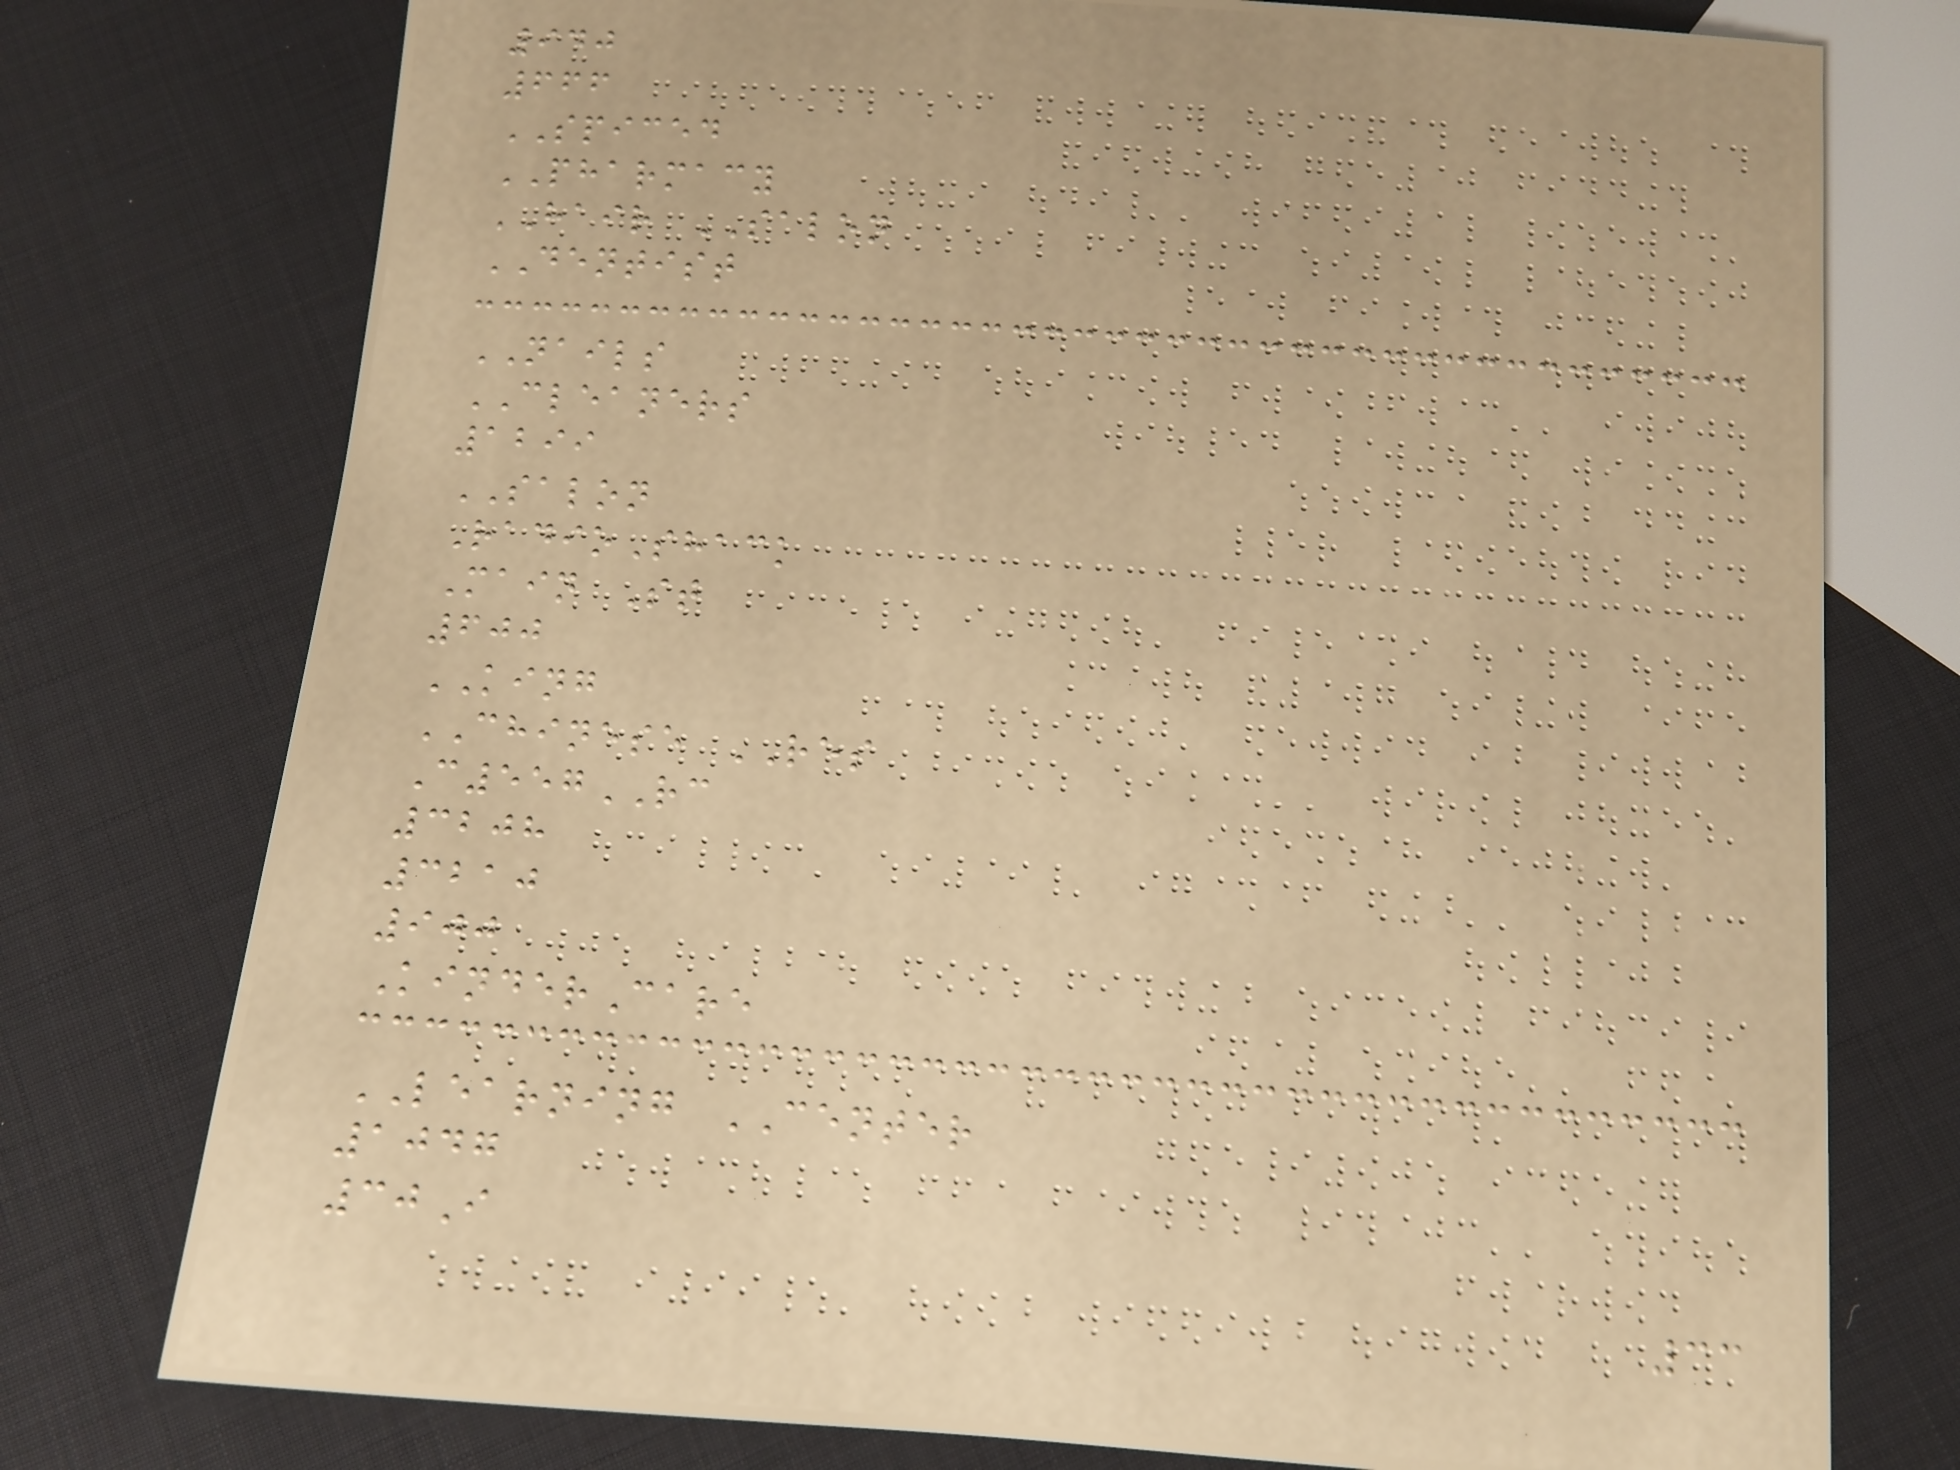940
666
SPICED
PHARMACY
HAIR SALON
DENTIST
NAILS
CLEANERS
1299
SALON
RadioShack
Main St
600
KING
CHINESE RES
C557RC
3208
3210
900
KinderCare
LEARNING CENTER
1047
30I
33
